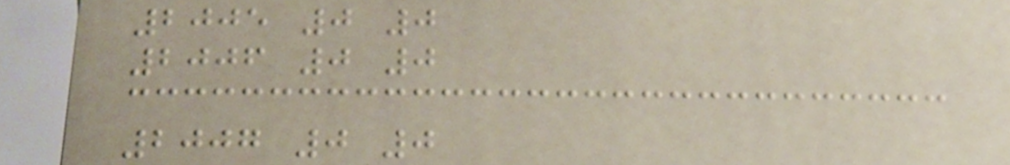2005 0 0
2006 0 0
2007 0 0
